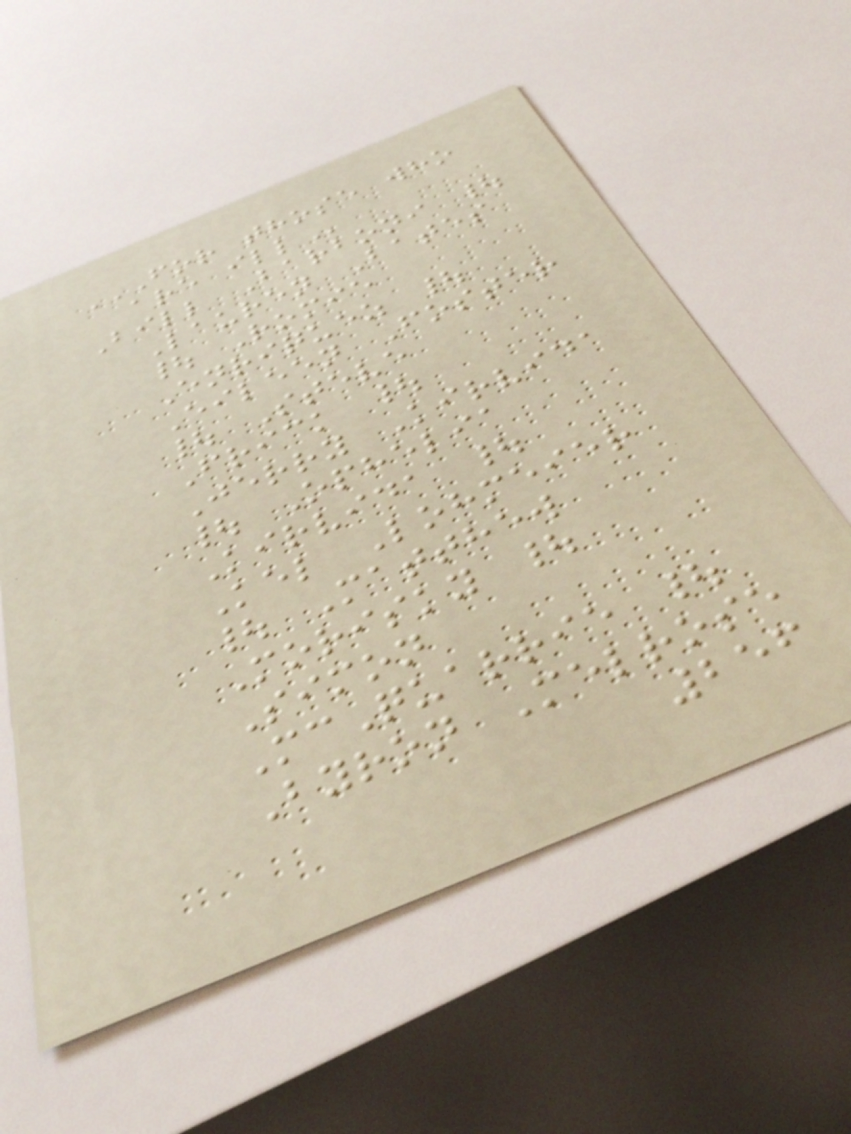FOR THOSE WHO
ARE ILL
Bill Barboni |
Lauren Bates
| Romie
Enriquez |
Eileen Foster
| Steve
Frick |
Jerry Kirvida
| Ophelia
Kirvida |
Kel Lohmeier
| Matthew
Morisky |
Simon
McQuarrie |
Byron Melrose
256
